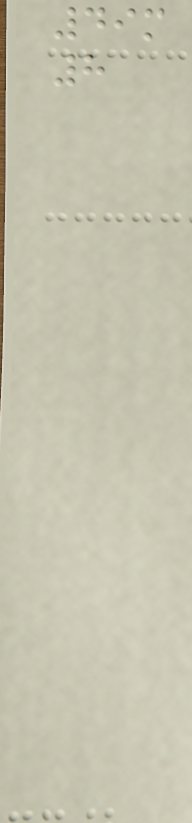49m
8
